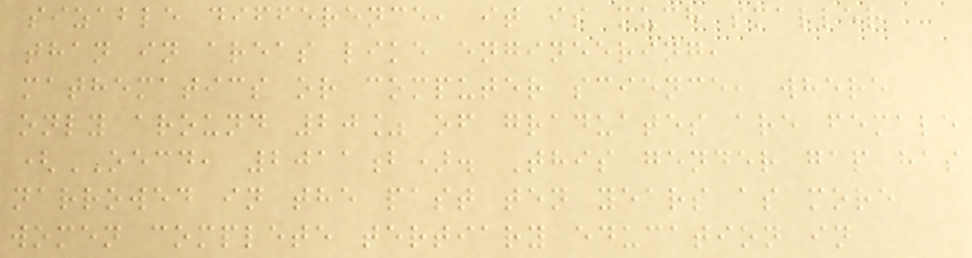sizable difference, it is much smaller
than in areas like engineering,
mathematics or computer science, where
only around 20% of graduates are female
(OECD, 2011b). This gender gap has
narrowed in the past ten years as more
women complete tertiary education in
